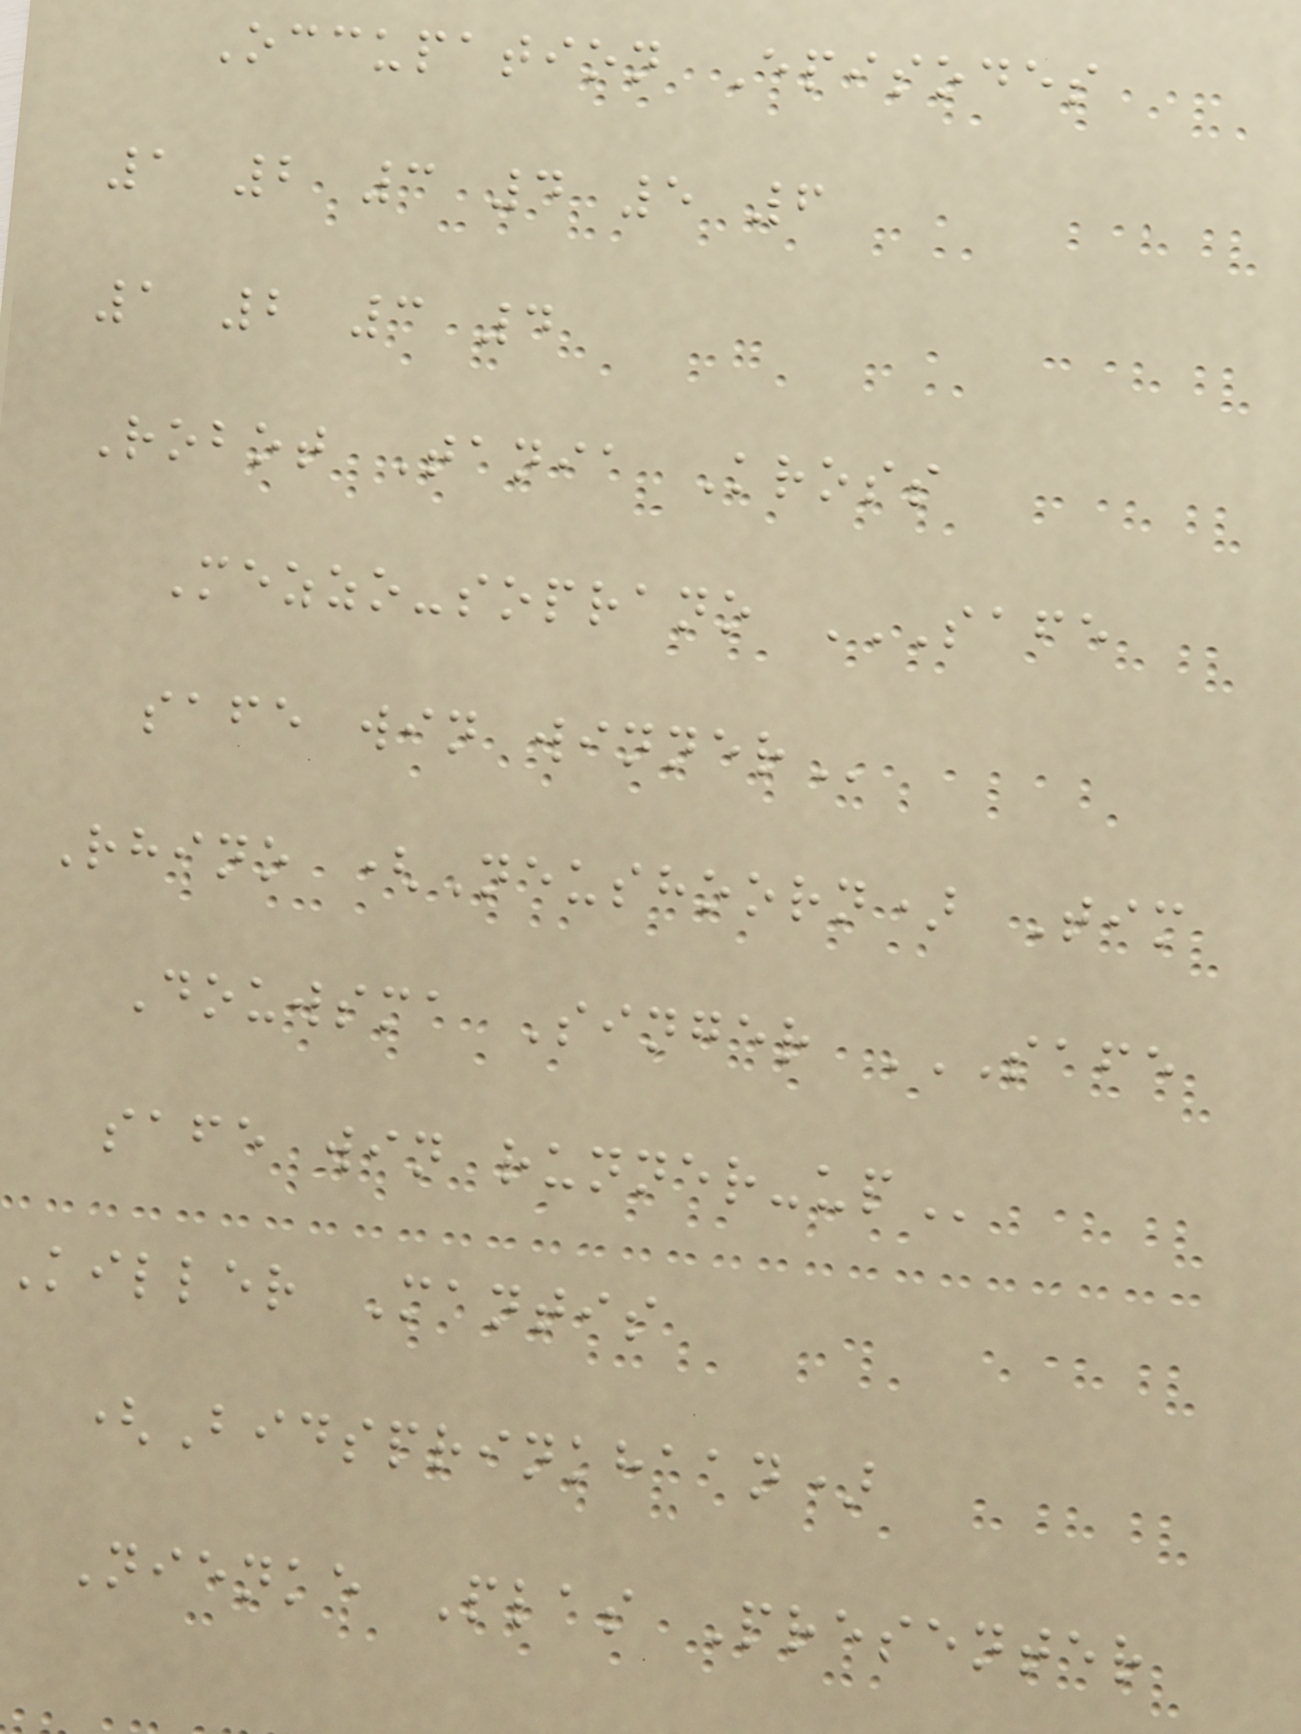Occupation Episodes
1 2 3 4 5 6
1 2 3 4
Robot Tania Kross
Mezzo-soprano SAFE
safe win
Rhino (Neushoorn) Tim
Douwsma Singer SAFE
safe win
Killer Mantis
(Bidsprinkhaan)
Nienke Plas Presenter
